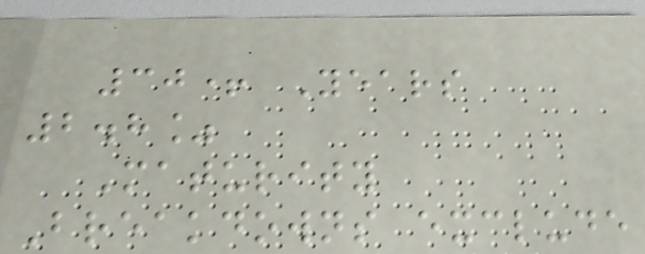30+ Years
2.8%
Maturity
Breakdowns exclude
